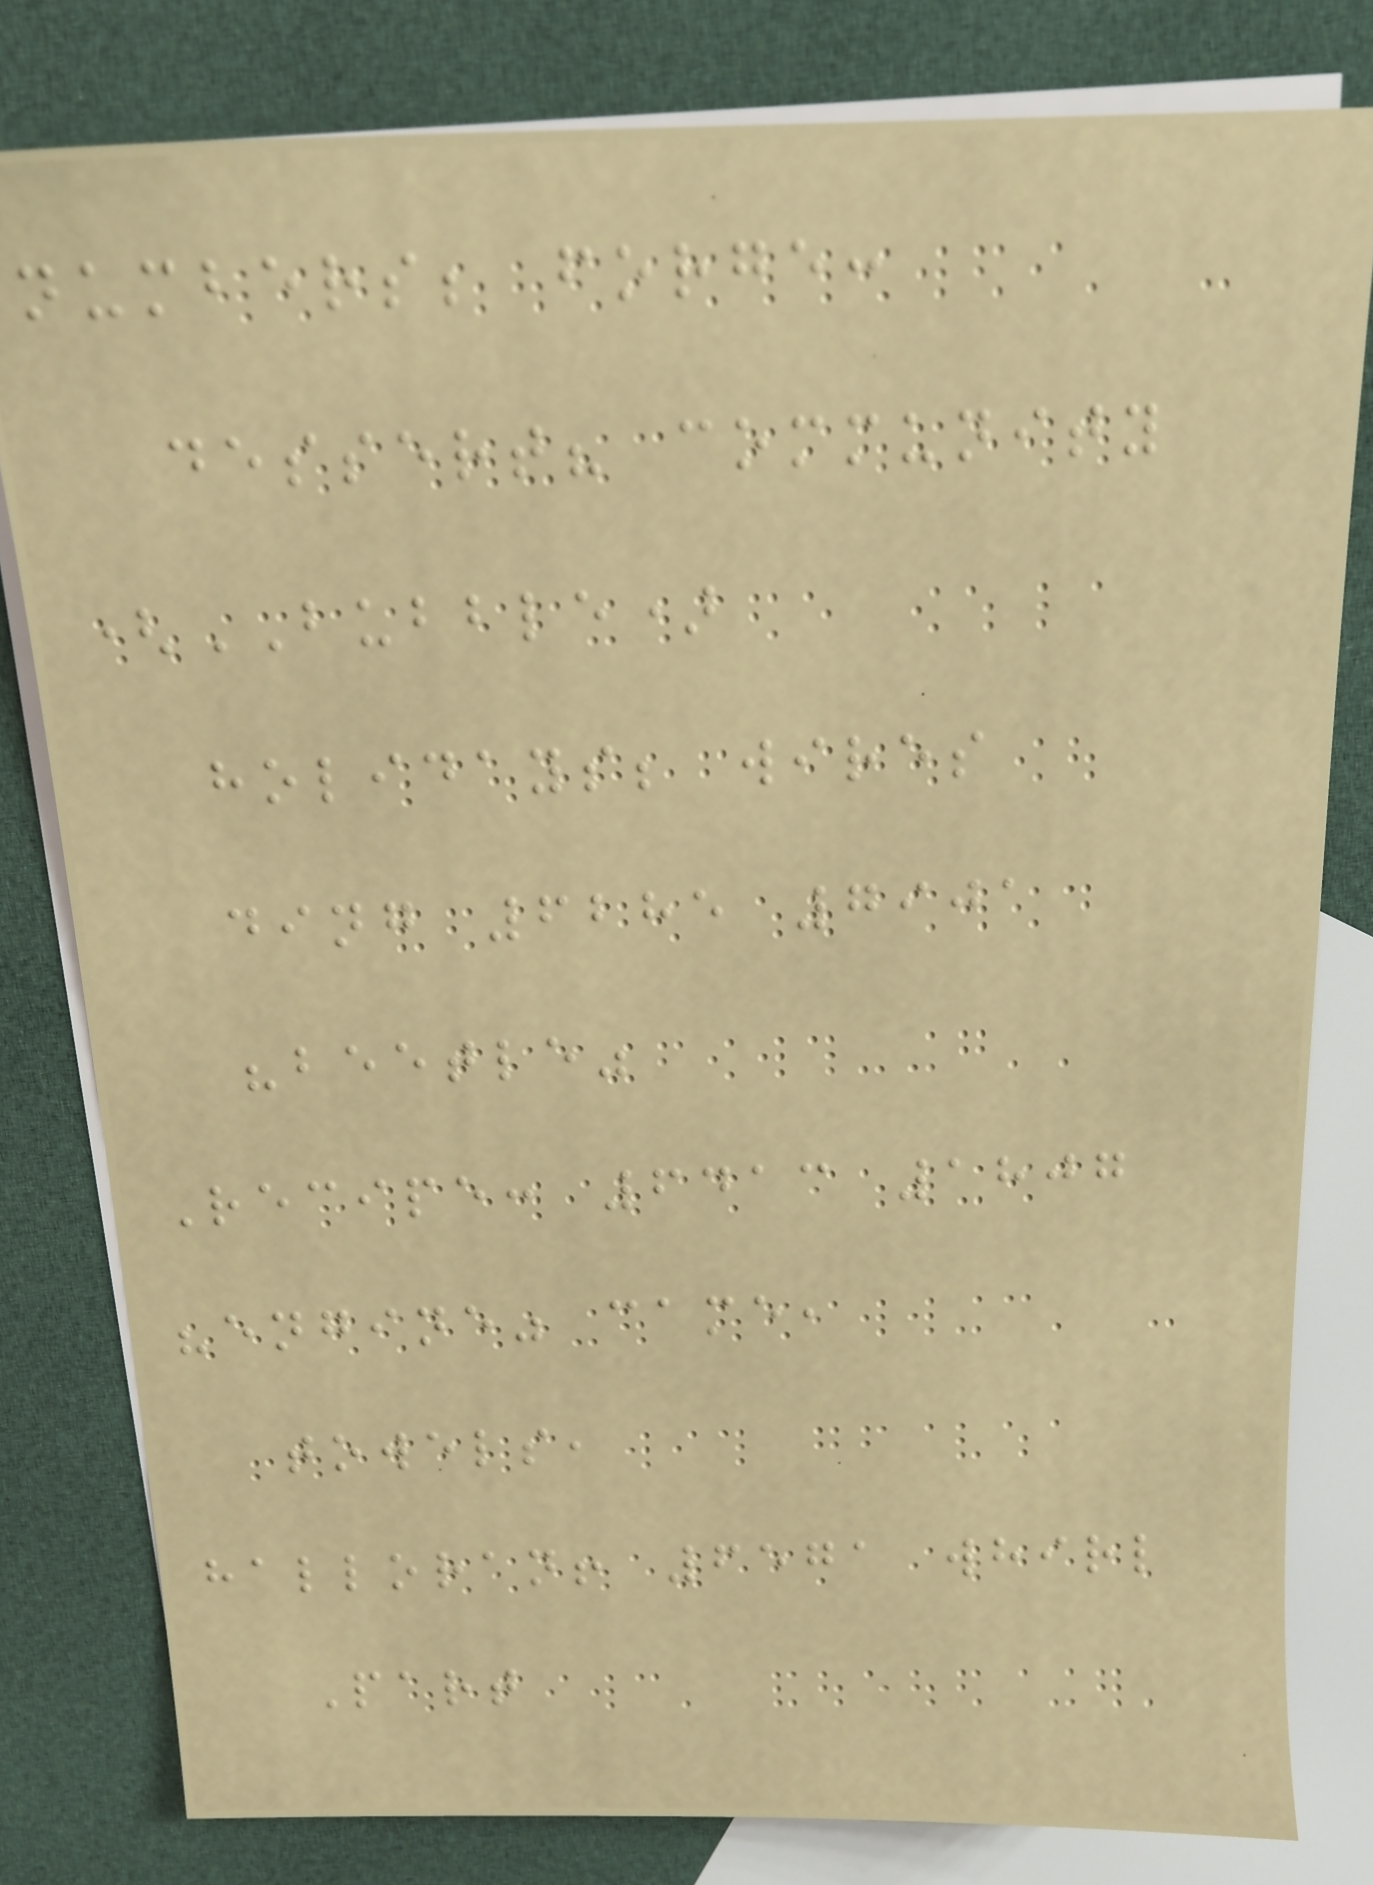numbers; forge:
dessert? community
(BUBBLE)
holidays; wires
ding 6285 7901
"beetle"
Recipe: 6413 1807
"engine" came,
towels,
halloran! 6571 whirl
Part
